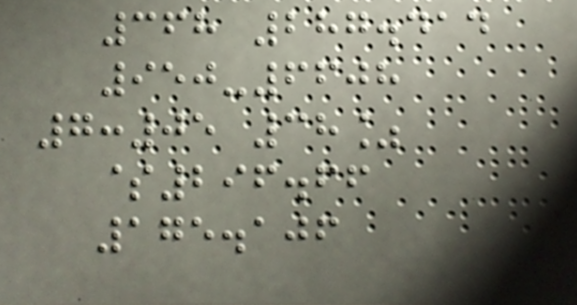368 287.414
950-6608
7:05 38%
$296.66
175.106
